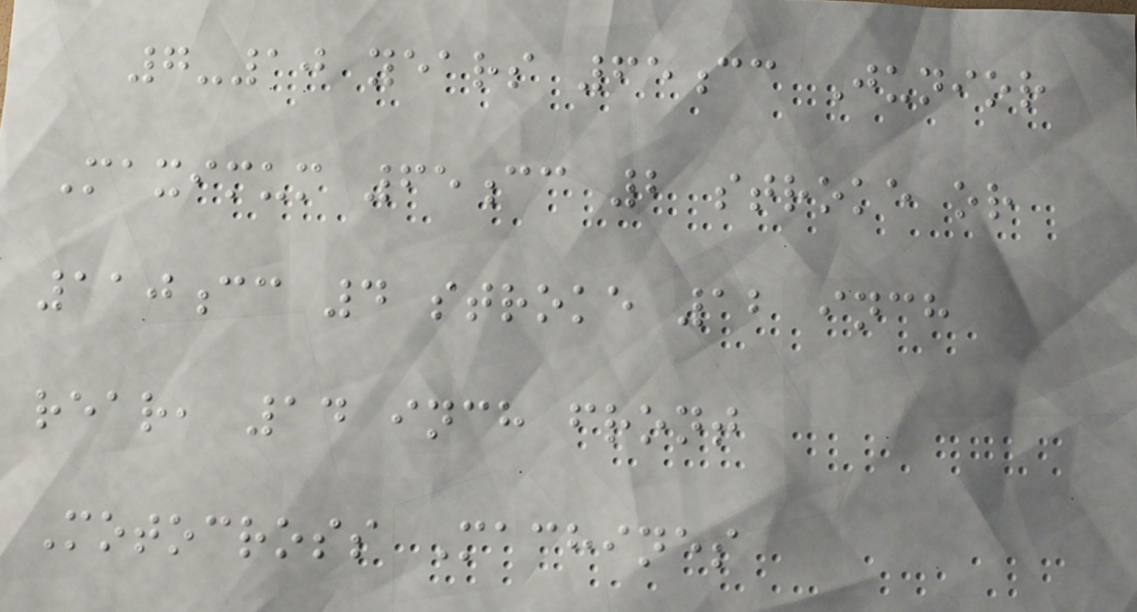7-10 years 65cc Junior
Maximum 65cc 2 stroke or
110cc 4 stroke 12 inch
rear, 14 inch front
Motocross Machines
